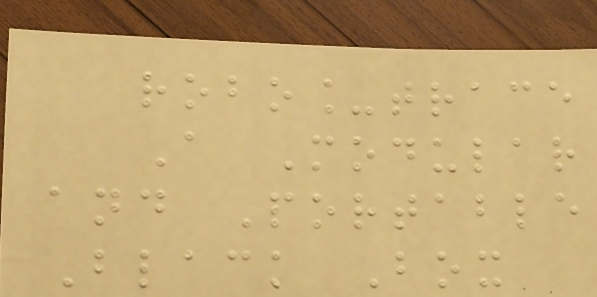robo_trace
A Modular
and Portable
Black Box
